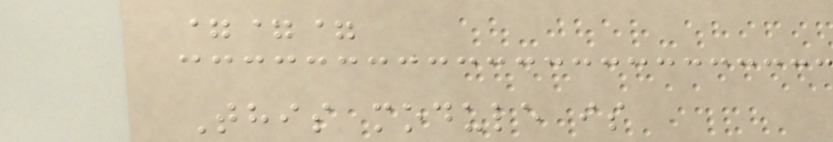===
This module is
